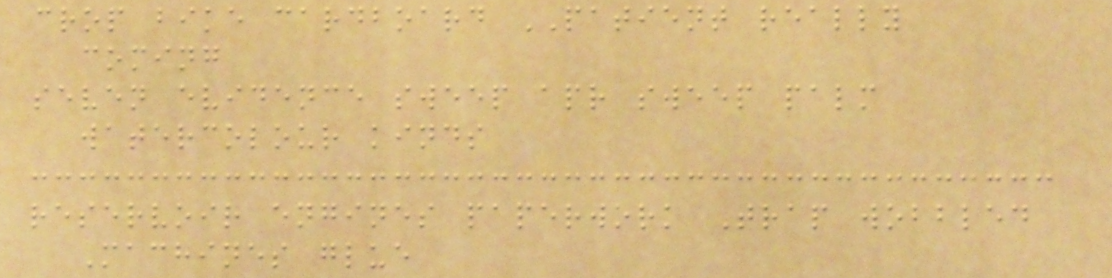crop bike cardboard PATIENT really
coming
seven evidence sweep apr sweep palm
watercolour kinds
reservoir engines paperwork Trap wobbled
Machines glue
